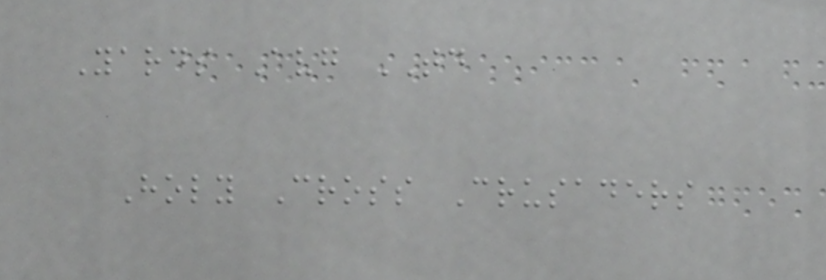Yards Avg TD
Holy Cross Crusaders
